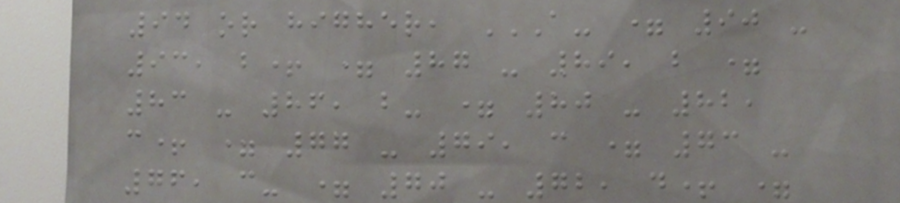94 or higher, A- = 90 -
93, B+ = 87 - 89, B =
83 - 86, B- = 80 - 82,
C+ = 77 - 79, C = 73 -
76, C- = 70 - 72, D+ =
